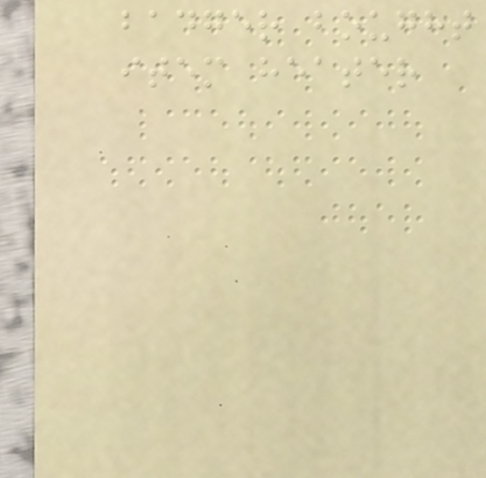badger bought
item heater
